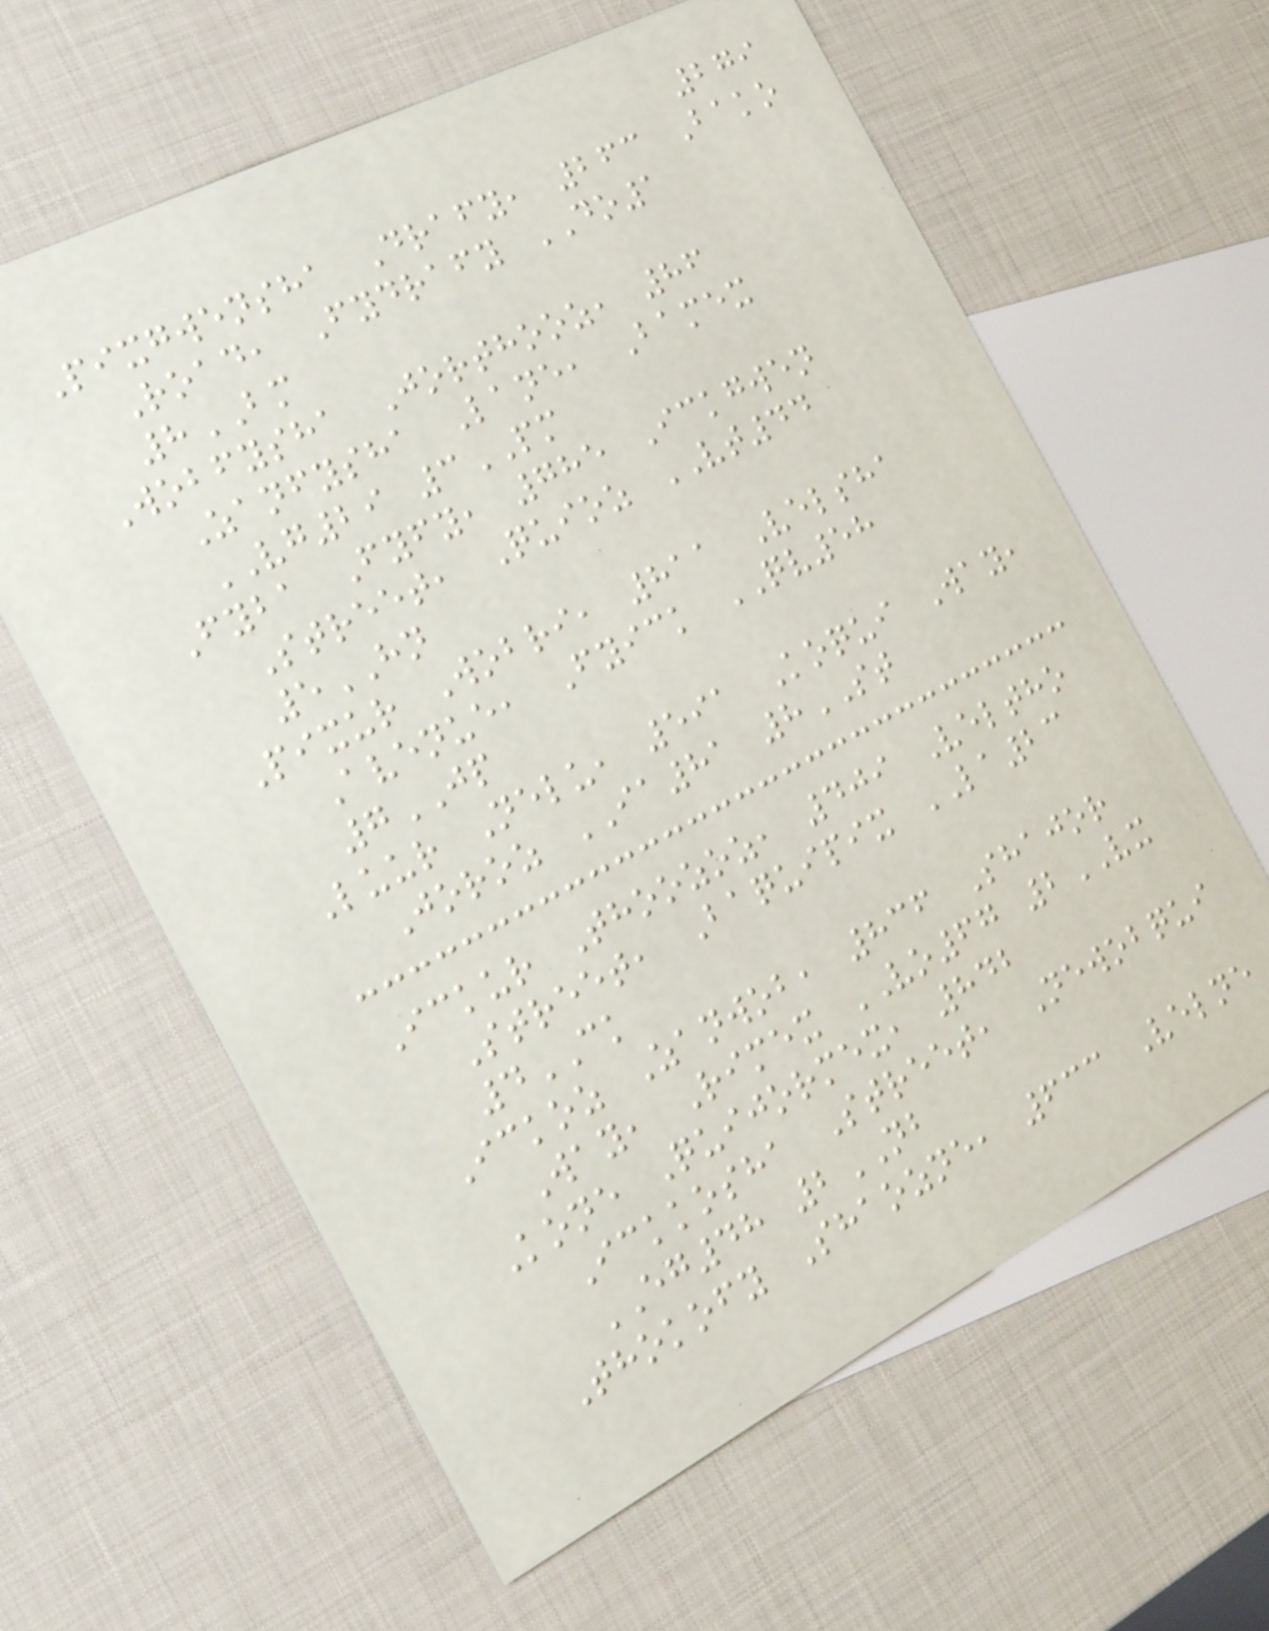279
Pixgwensha Drafy, 263 Bako
Road, Fydrafy DO1
8BM
Wobfysha Jorthooz, 86
Zanfysha Lane, Bamex
VG29 3PM
Fyba Fyfy, 785 Ickgwen
Street, Quioz VT44
5HN
Pixur Wobri, 811 Velsha
Avenue, Fyick QV58
7JP
Luur Nelu, 591 Koqui Way,
Joroz IA81 8ST
Ickur Thoozoz, 409 Veltho
Street, Baquipix LA23
4CK
Ickoz Zanwob, 836 Shajor
Way, Rimex VO67 2VX
Kone Quijormex, 842
Ickkosha Street, Newobqui
EG48 2NB
Thokofy Shaozne, 633 Velne
